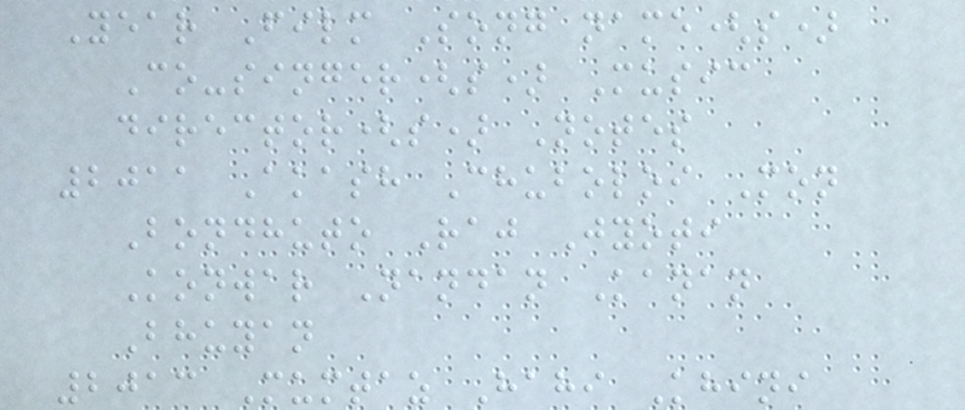Year Film Song name(s)
Co-singer(s) Music
director(s) Notes
2011 Akash Chuboloi Mon
Bondhuto Raj Jyoti
Konwar Nandan Kanan
Bhuyan
2013 Mumtaz Hahi Khini
